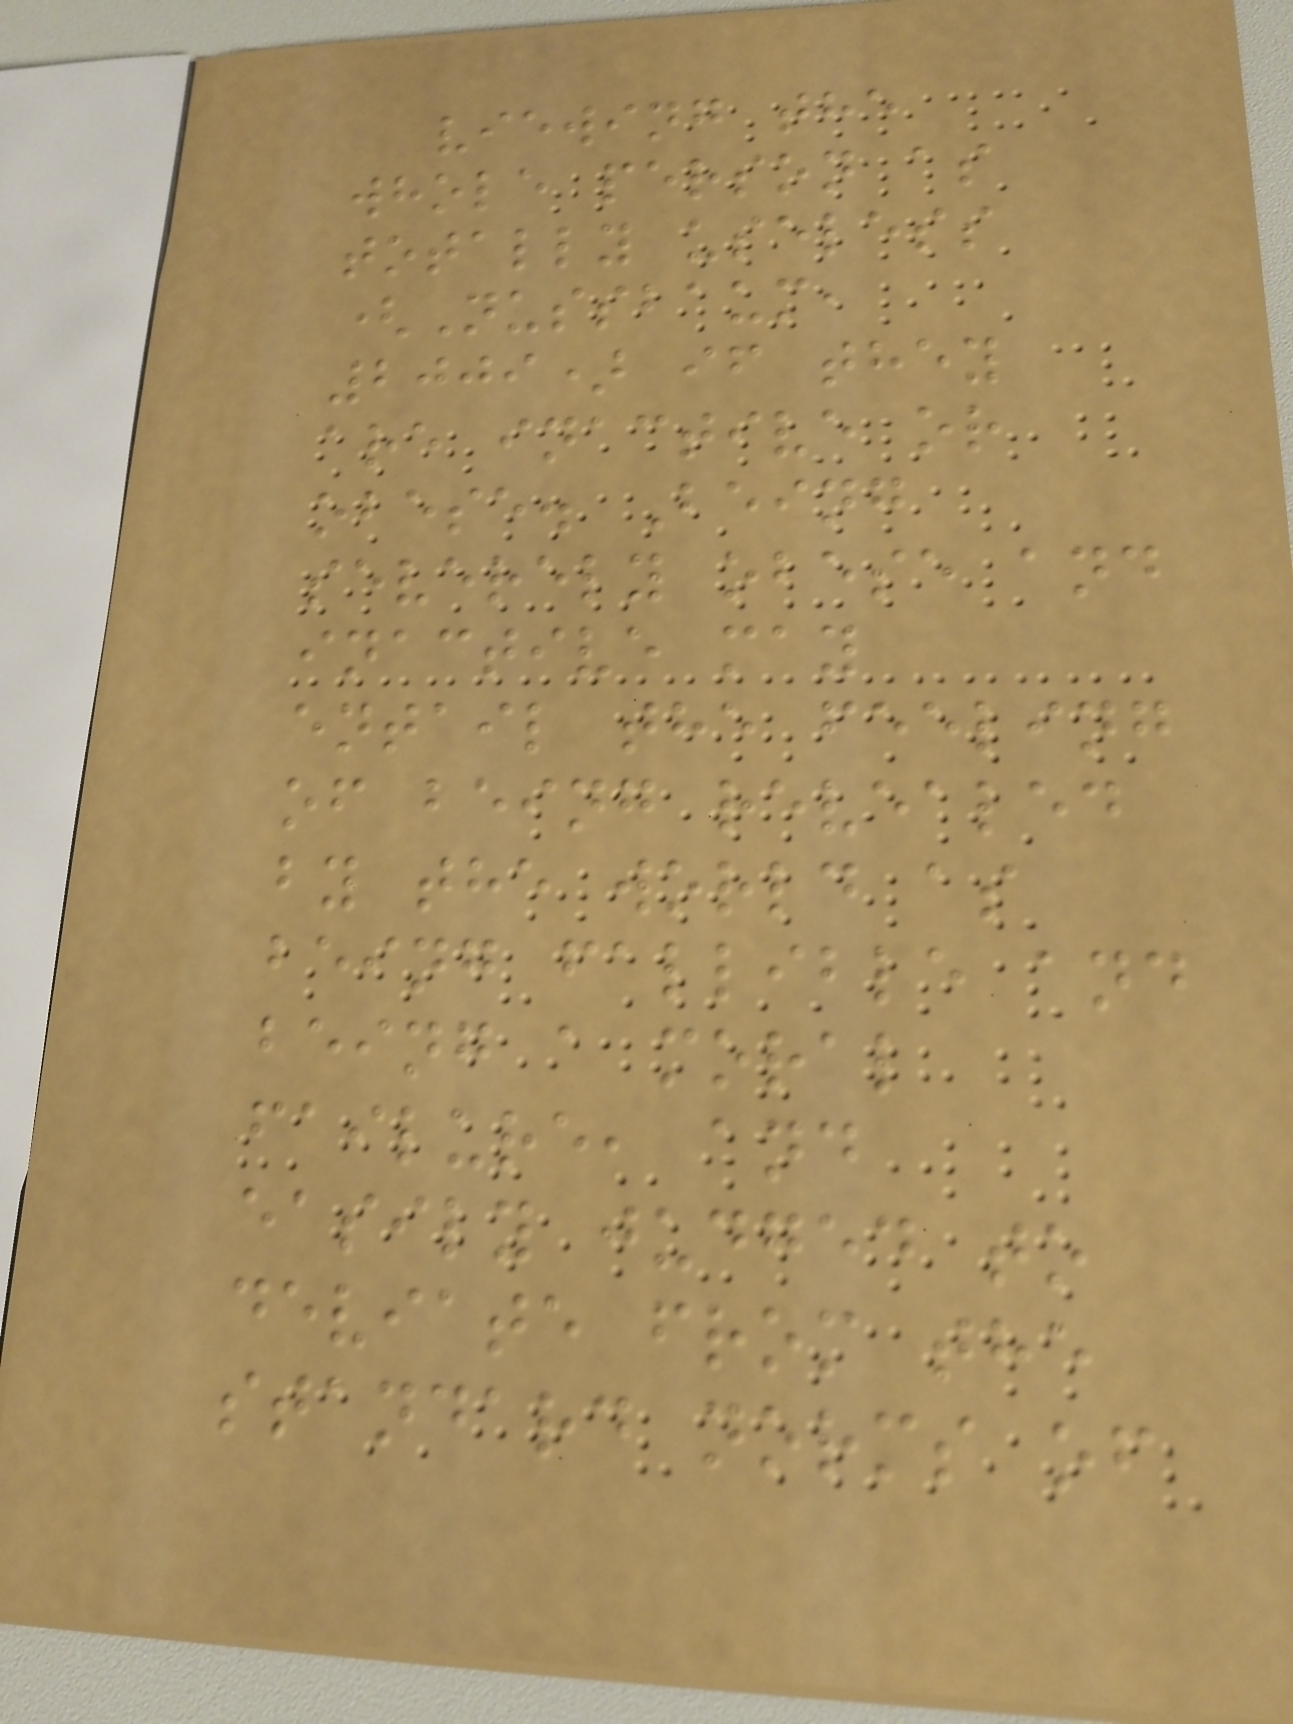viewing the
whole person as
totally useless
(Nussbaum,
2009) if they
are inactive or
obese. Being
severely obese and
inactive may
entail the feeling
of being revealed
by the world as
being fallible and
being a moral
failure, and
easily judged to
deviate from the
standard norms of
